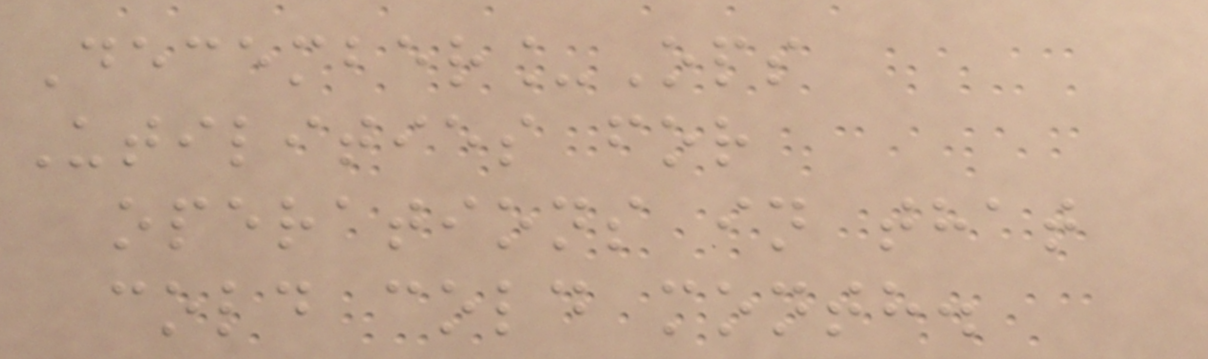December_Ops
Utilities for
operations in that
cold cold month.
